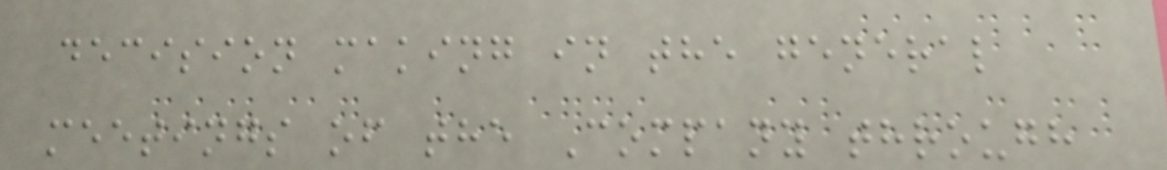decision making in the general
meetings of the Company through
